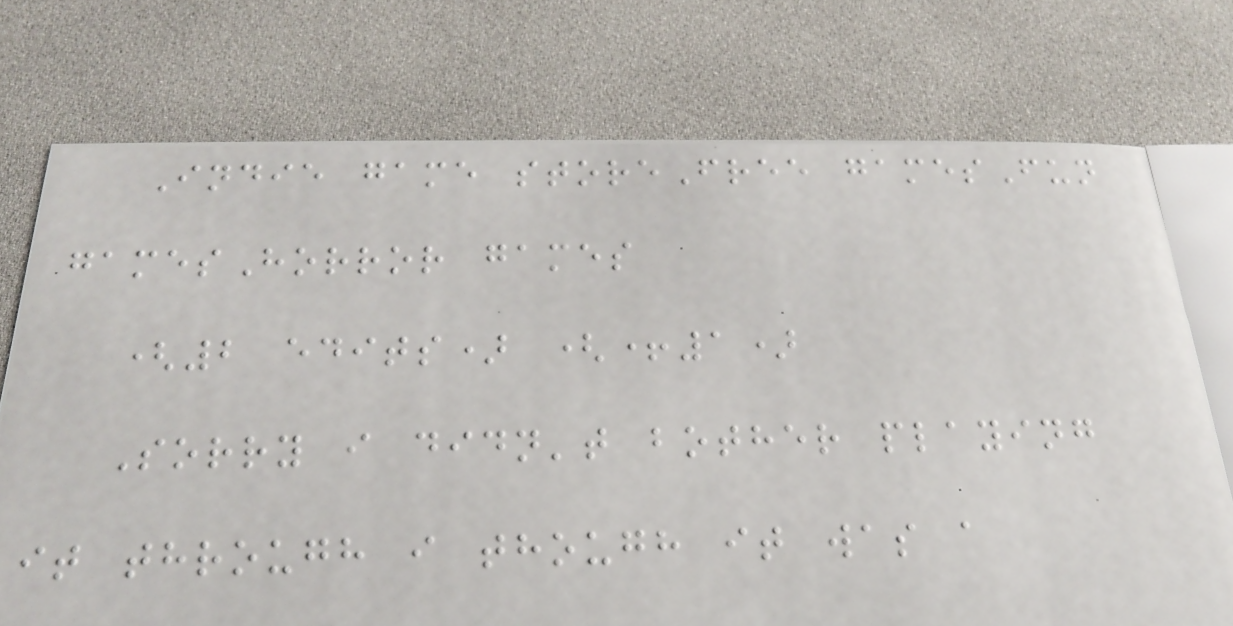Indie game storeFree gamesFun
gamesHorror games
(2 edits) (+1)
Sorry i didn't bother playing
it through i though it was a
